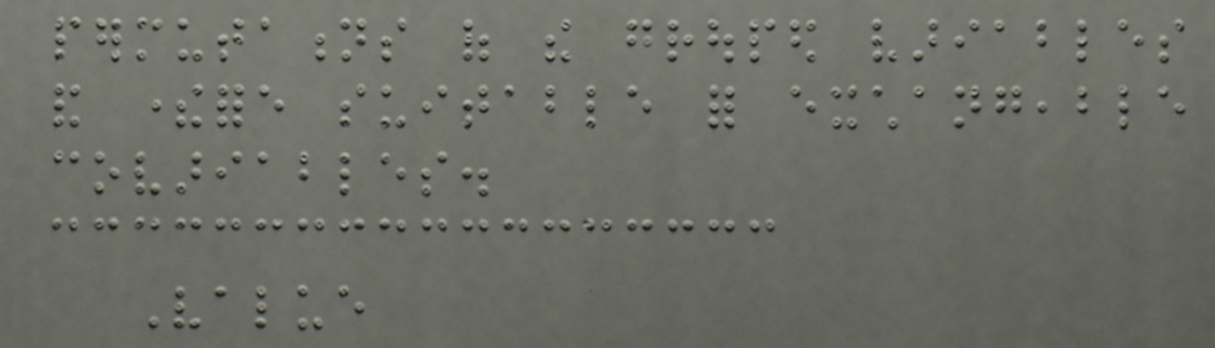permutations of the grouped variables
and therefore suitable for exchangeable
covariables.
Value
